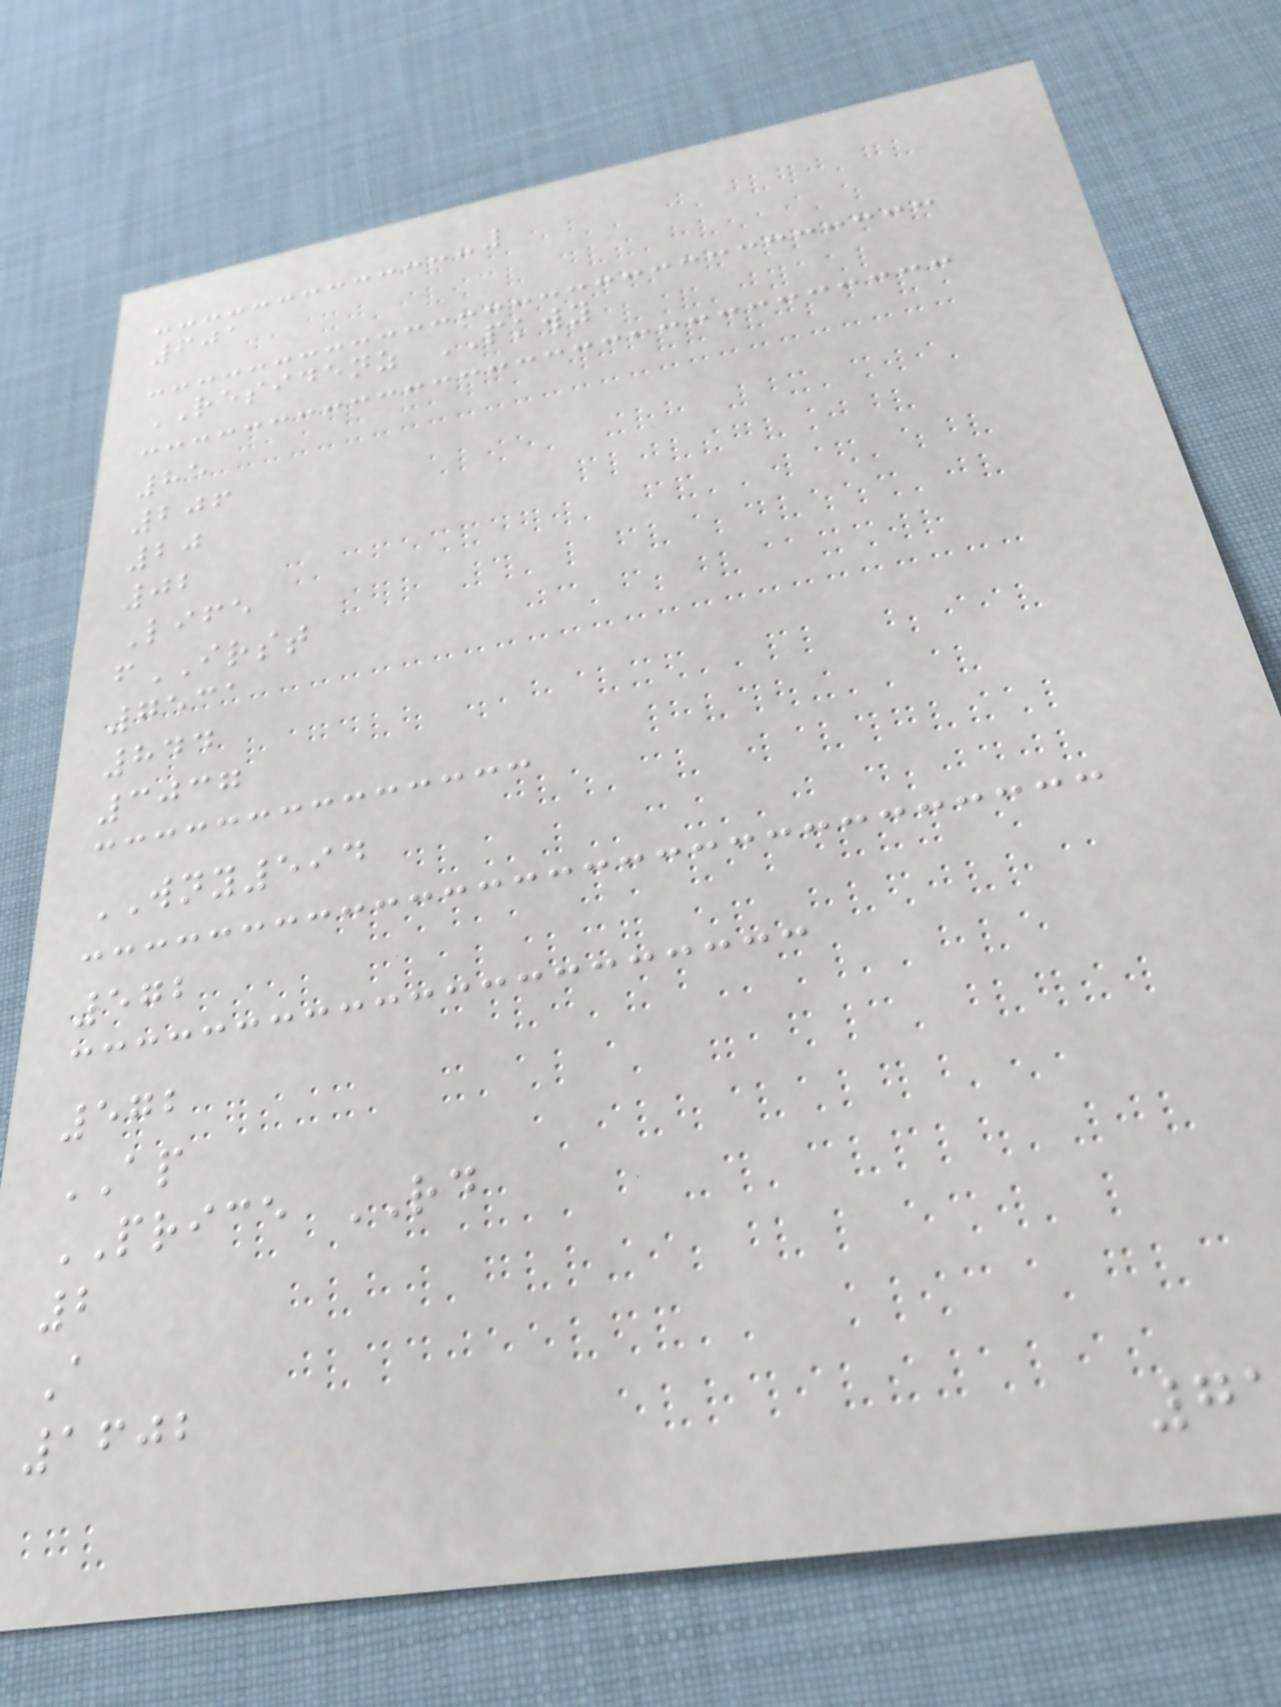601
RESIDENZ PKWY
85
206
20
02
Life
fIRST
7531
844
3037
WNY594
572
572
AP
PRICE RD
2
A
1602
